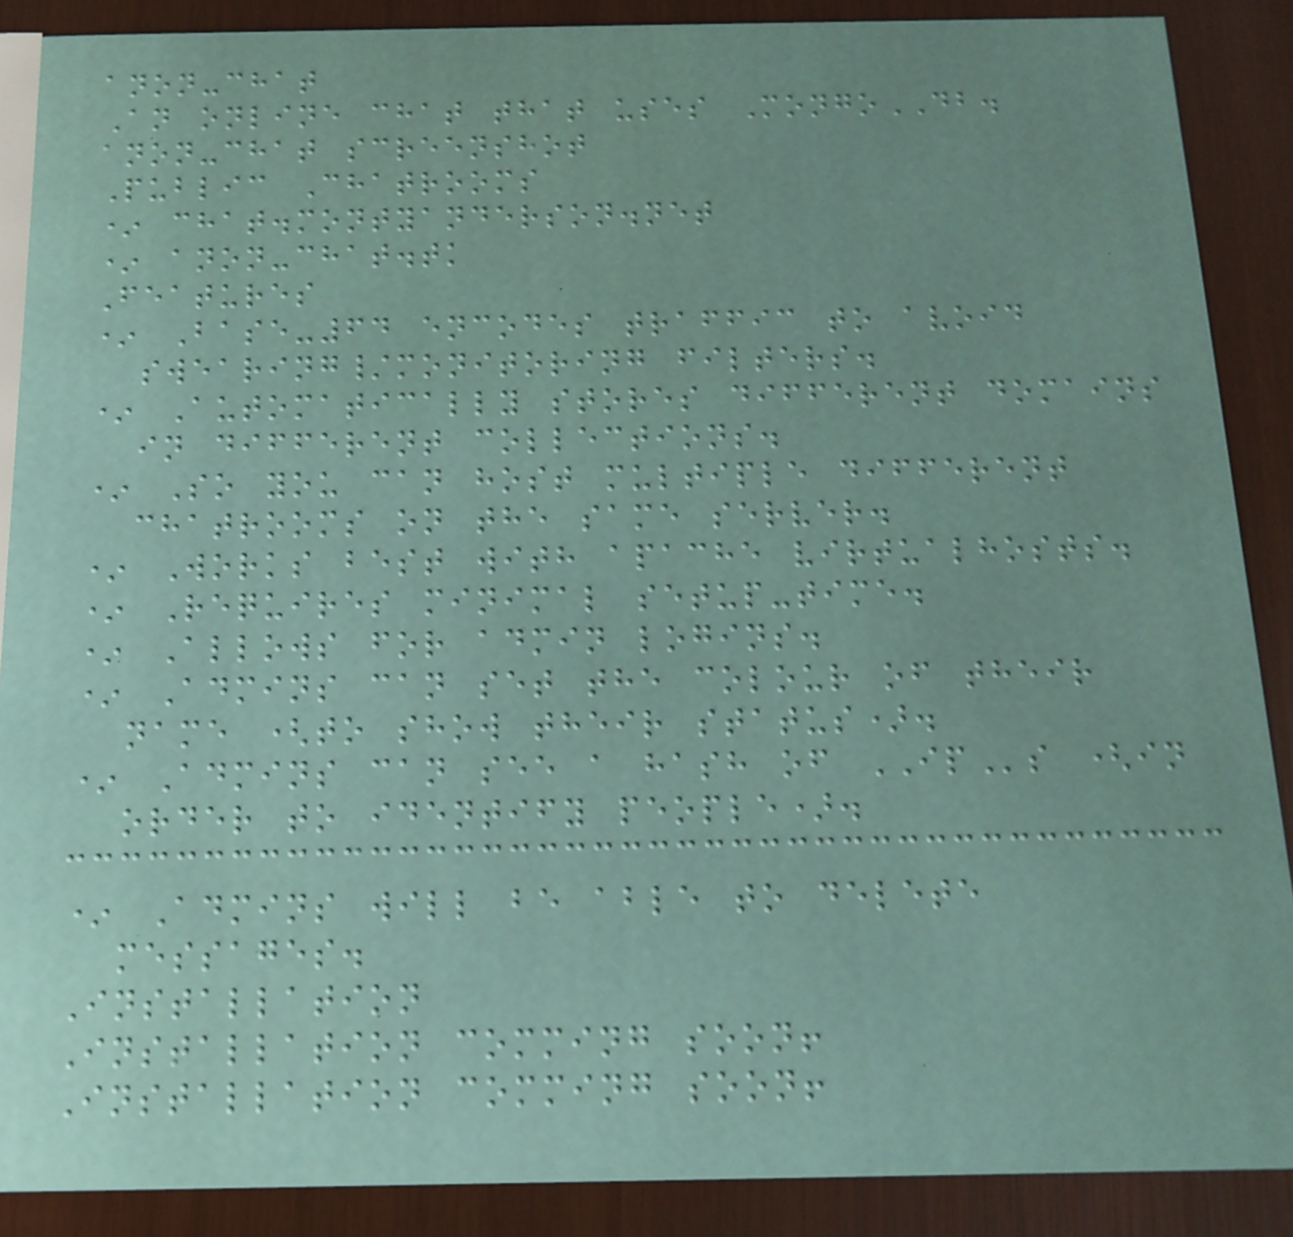anon-chat
An online chat that uses MongoDB.
anon-chat screenshot
Public Chatrooms
* chat.montyanderson.net
* anon-chat.tk
Features
* Base-64 encodes traffic to avoid
swearing/monitoring filters.
* Automatically stores different domains
in different collections.
* So you can host multiple different
chatrooms on the same server.
* Works best with apache virtualhosts.
* Requires minimal setup-time.
* Allows for admin logins.
* Admins can set the colour of their
name (to show their status).
* Admins can see a hash of IPs (in
order to identify people).
* Admins will be able to delete
messages.
Installation
Installation comming soon!
Installation comming soon!
